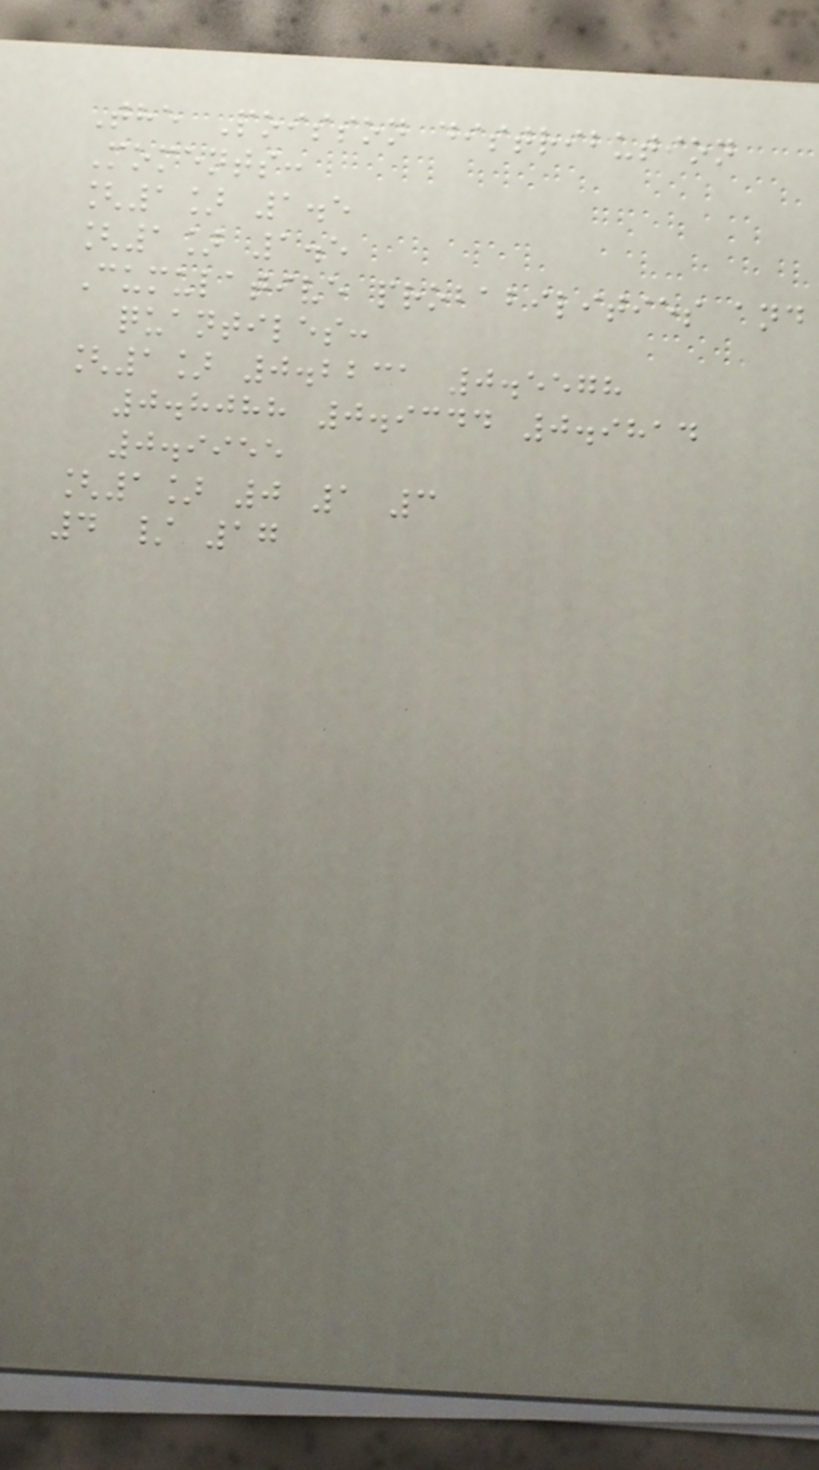The Poisson distribution
Moments:
[1] 1.5
[1] 1.5
Cumulative probabilities and
quantiles:
[1] 0.2231 0.5578
0.8088 0.9344 0.9814
0.9955
[1] 0 1 3
4 / 17
